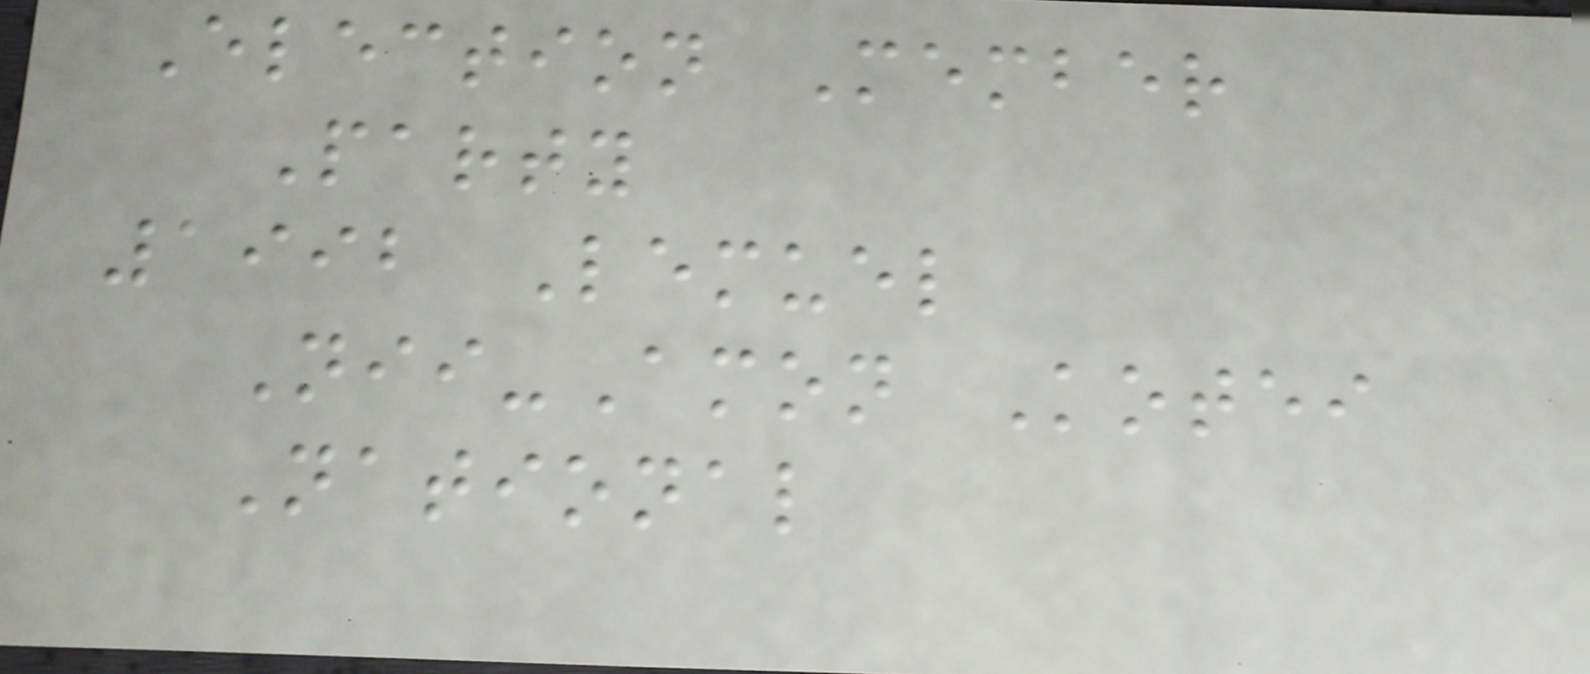Election Member
Party
1992 Lemuel
Nii-Amon Kotei
National
